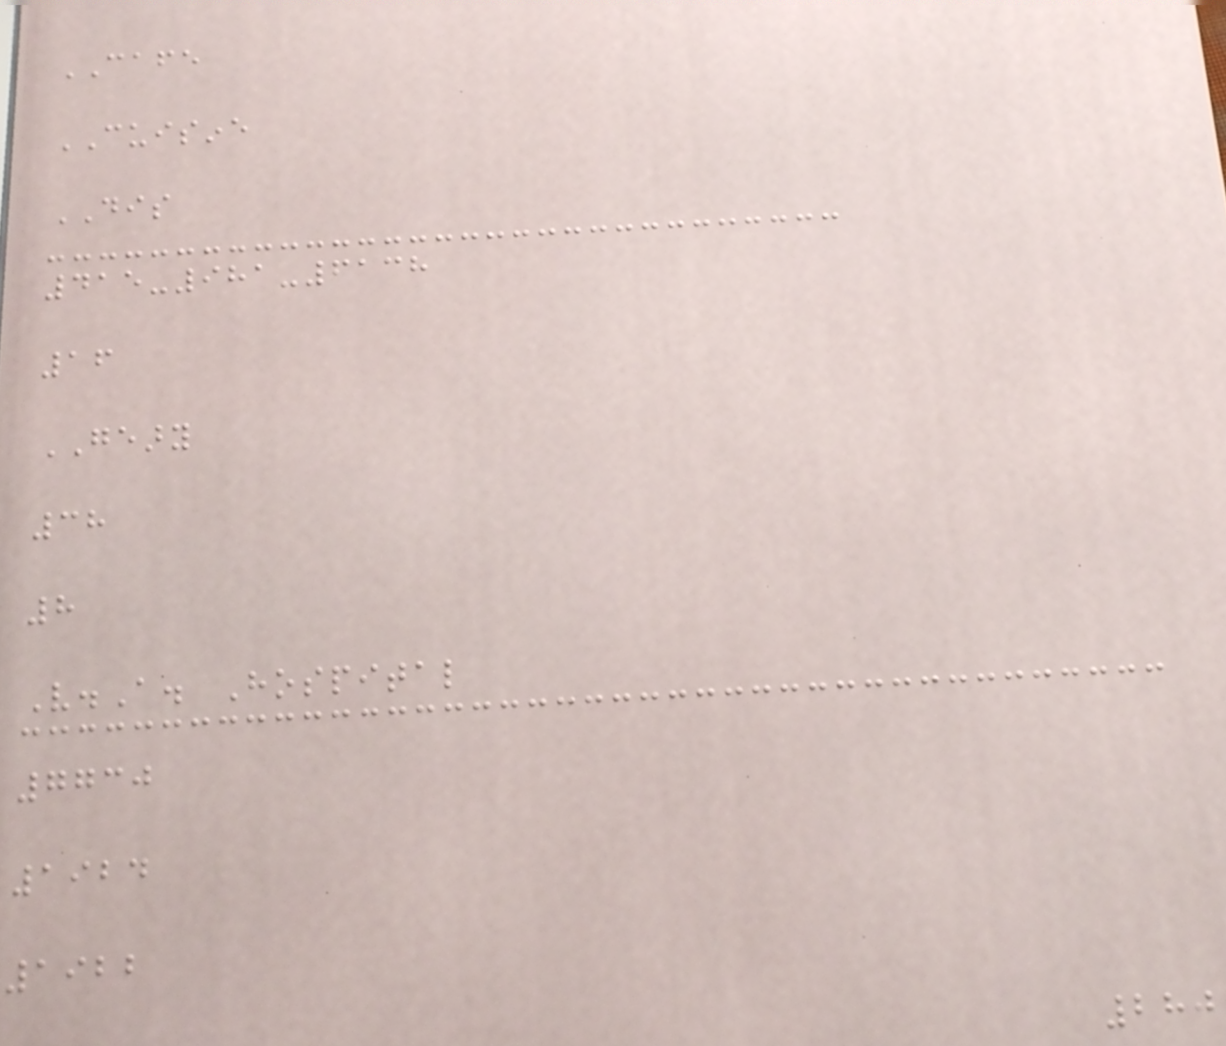CAFE
CUISINE
DIS
415-981-6138
16
GEARY
38
8
V.A. Hospital
7730
1924
1922
280
